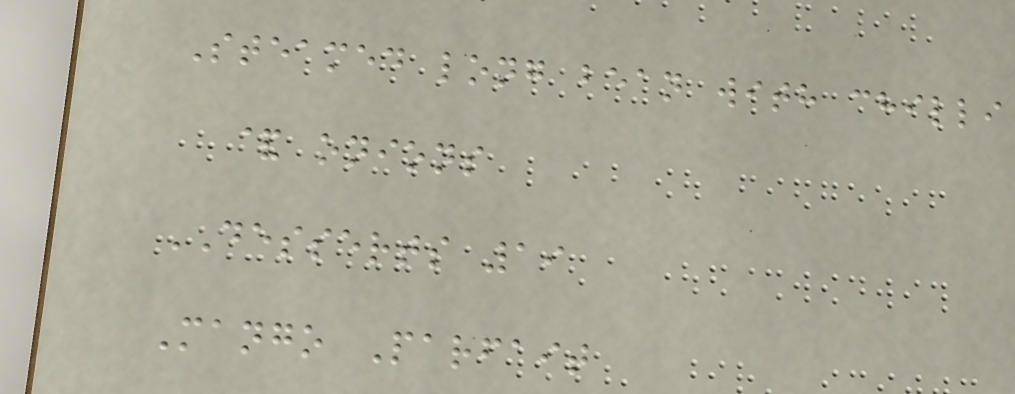Steamed long bean with chilli
& onions
DESSERTS 19
Mango Parfait
